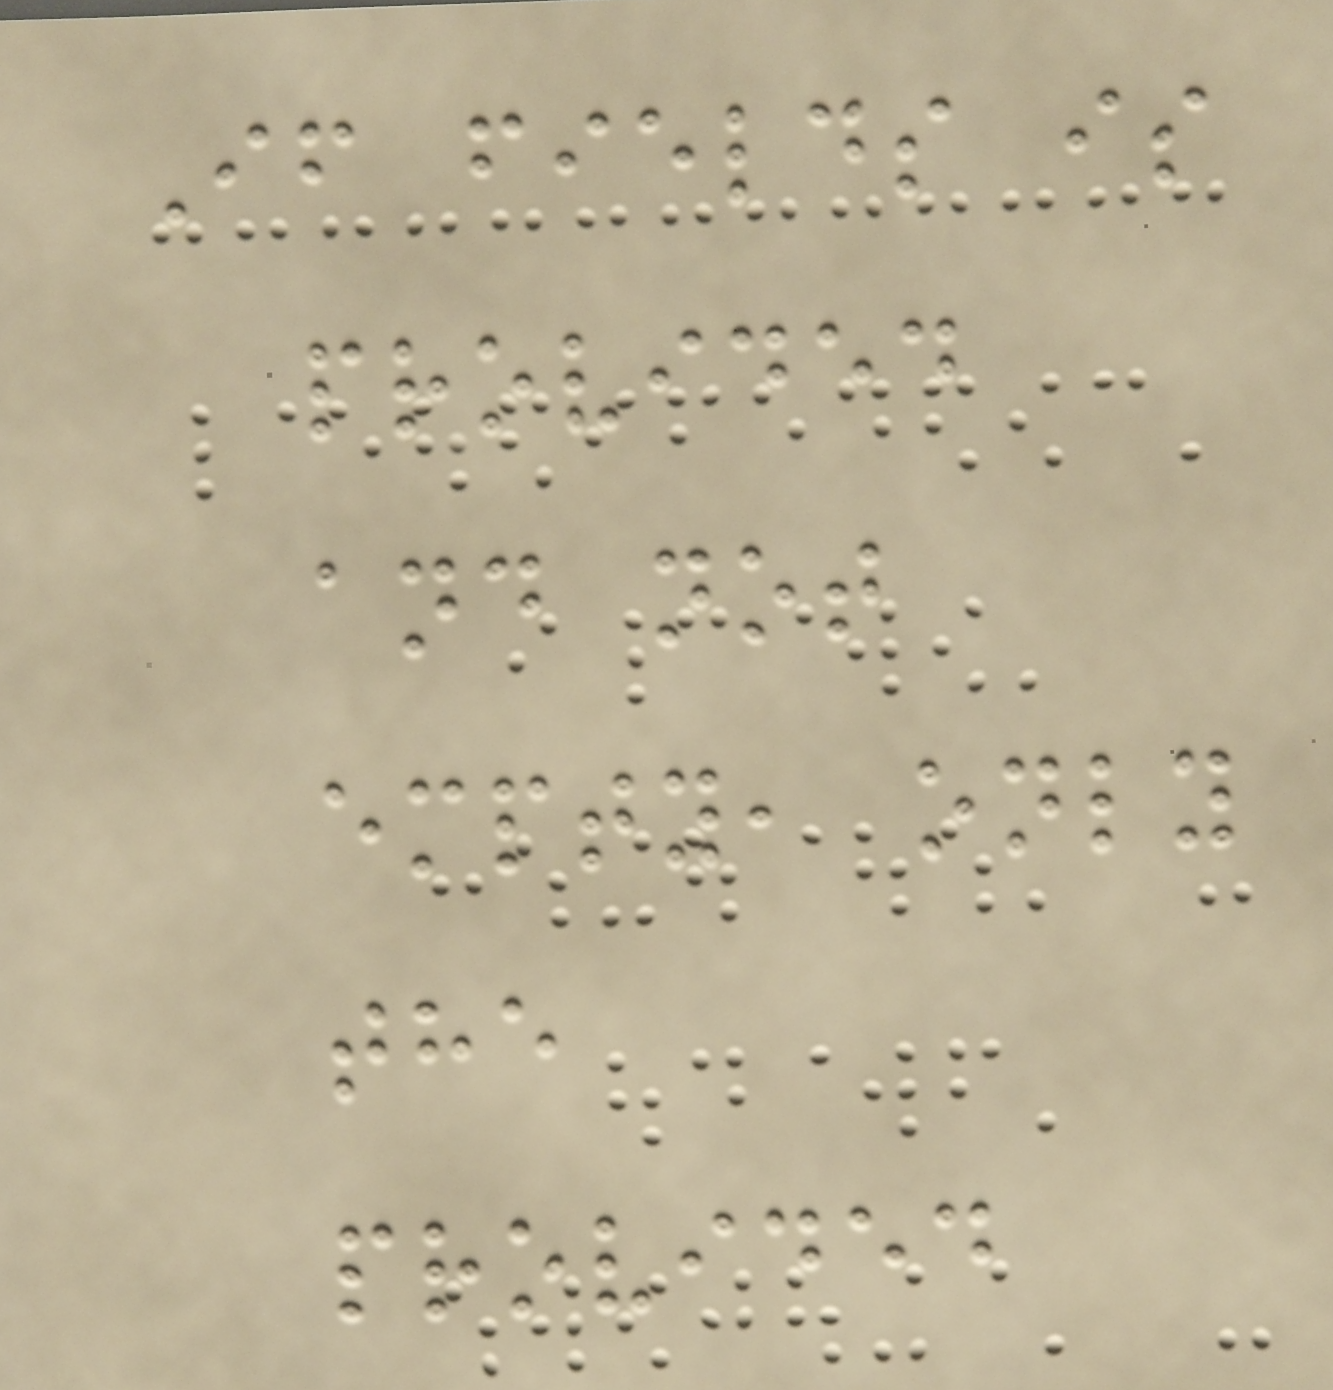If fields is
provided
and not
empty, only
the
provided
